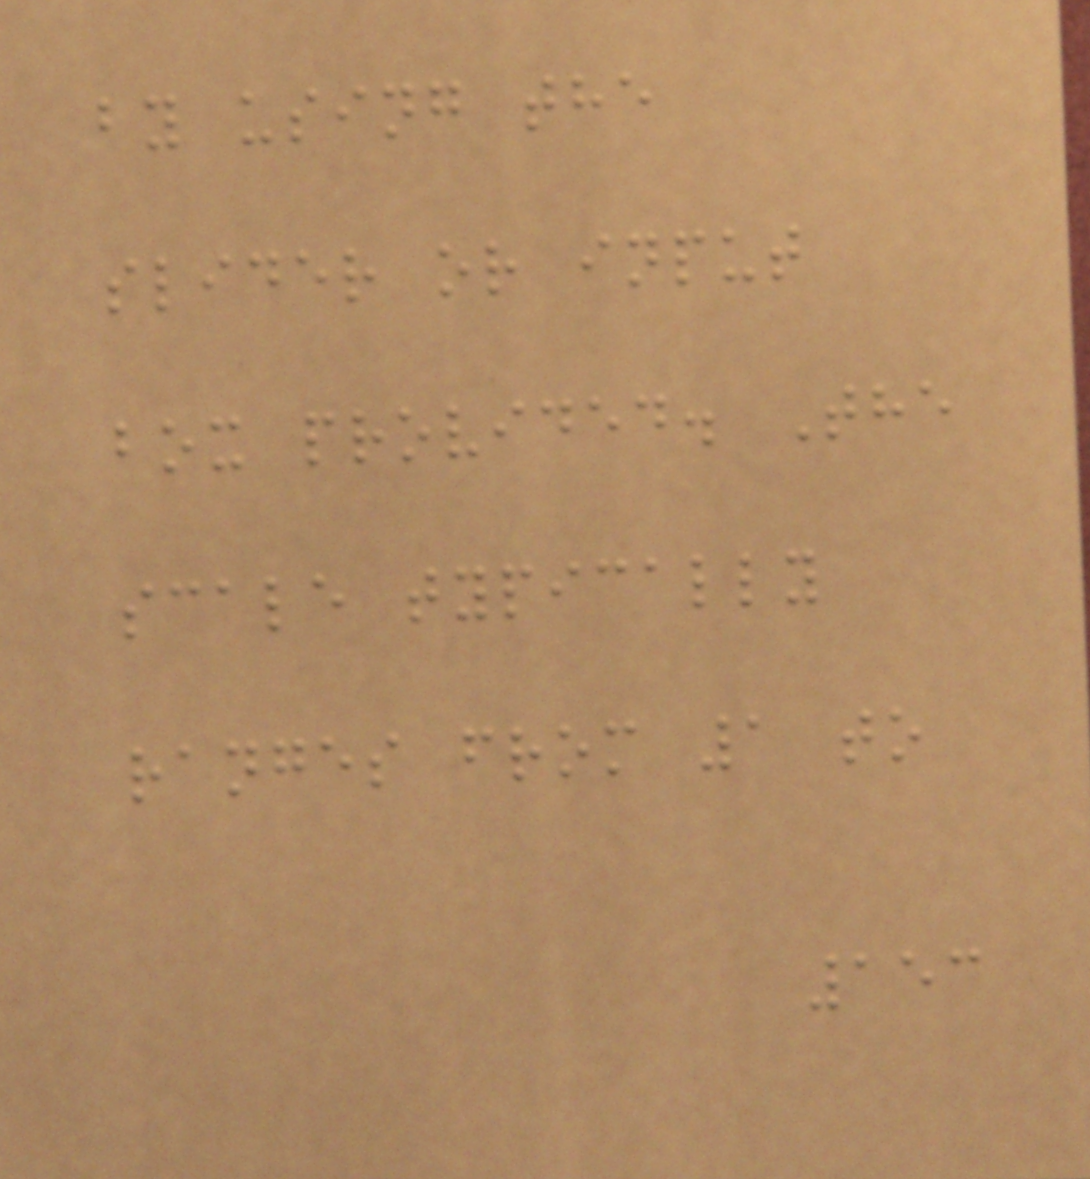by using the
slider or input
box provided. The
scale typically
ranges from 1 to
153
